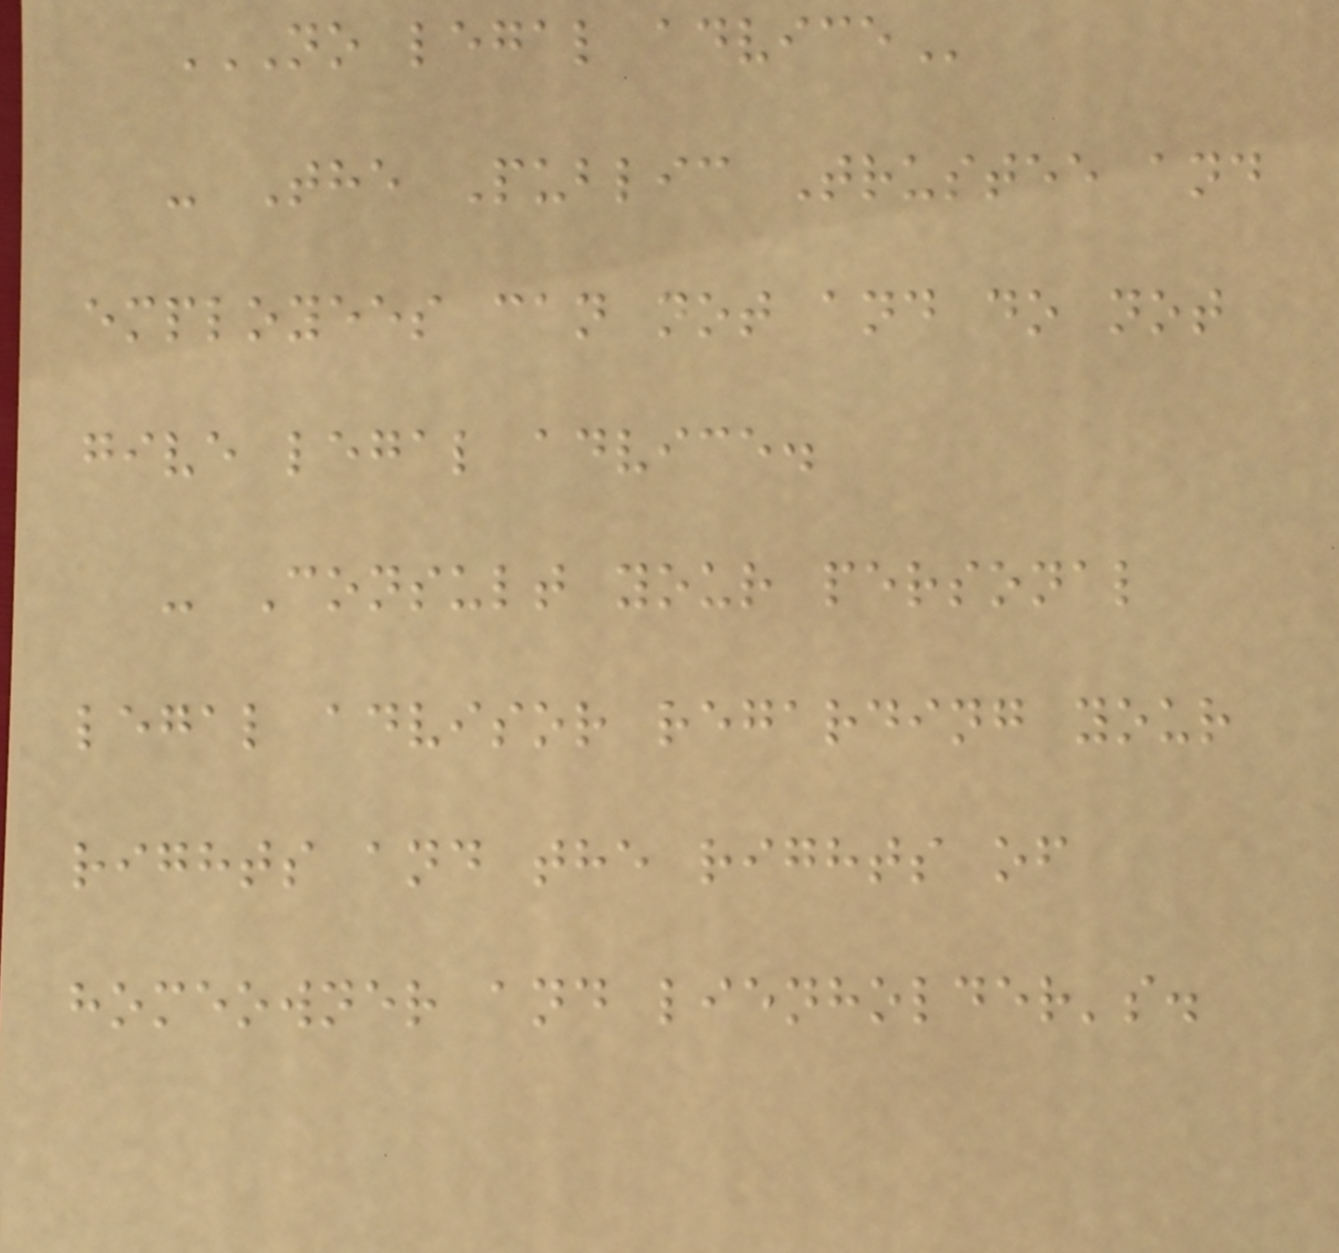NO LEGAL ADVICE
- The Public Trustee and
employees can not and do not
give legal advice.
- Consult your personal
legal advisor regarding your
rights and the rights of
homeowner and lienholder's.
